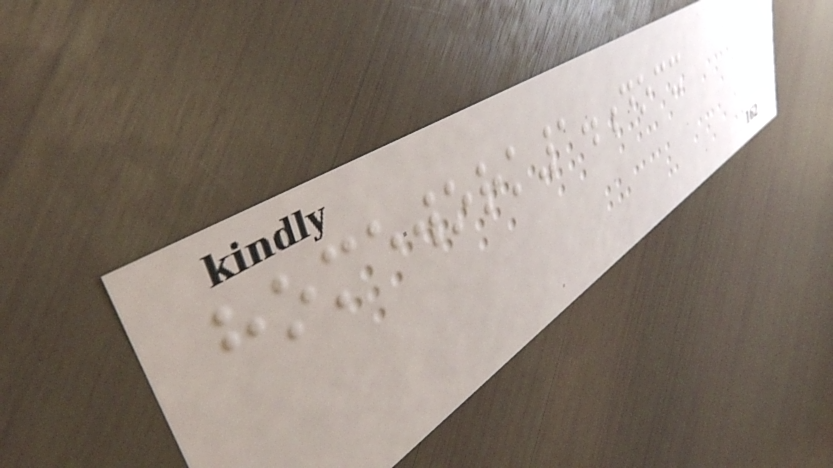homework1.docx
